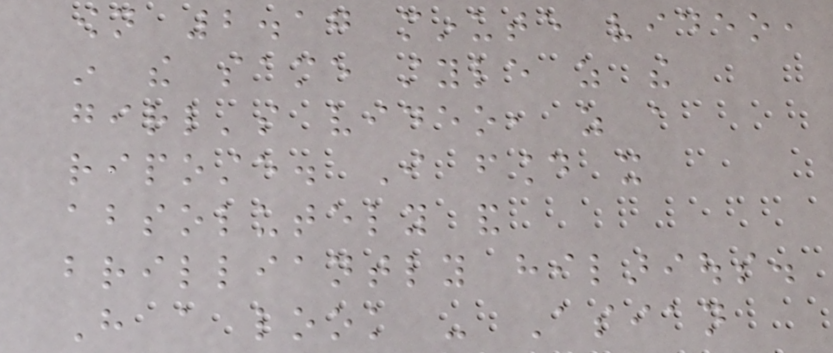own 2.17 minute video,
in the same style as the
girl's video, as a
riposte. I found it
absolutely and
brilliantly hilarious.
Have a look - Asian
